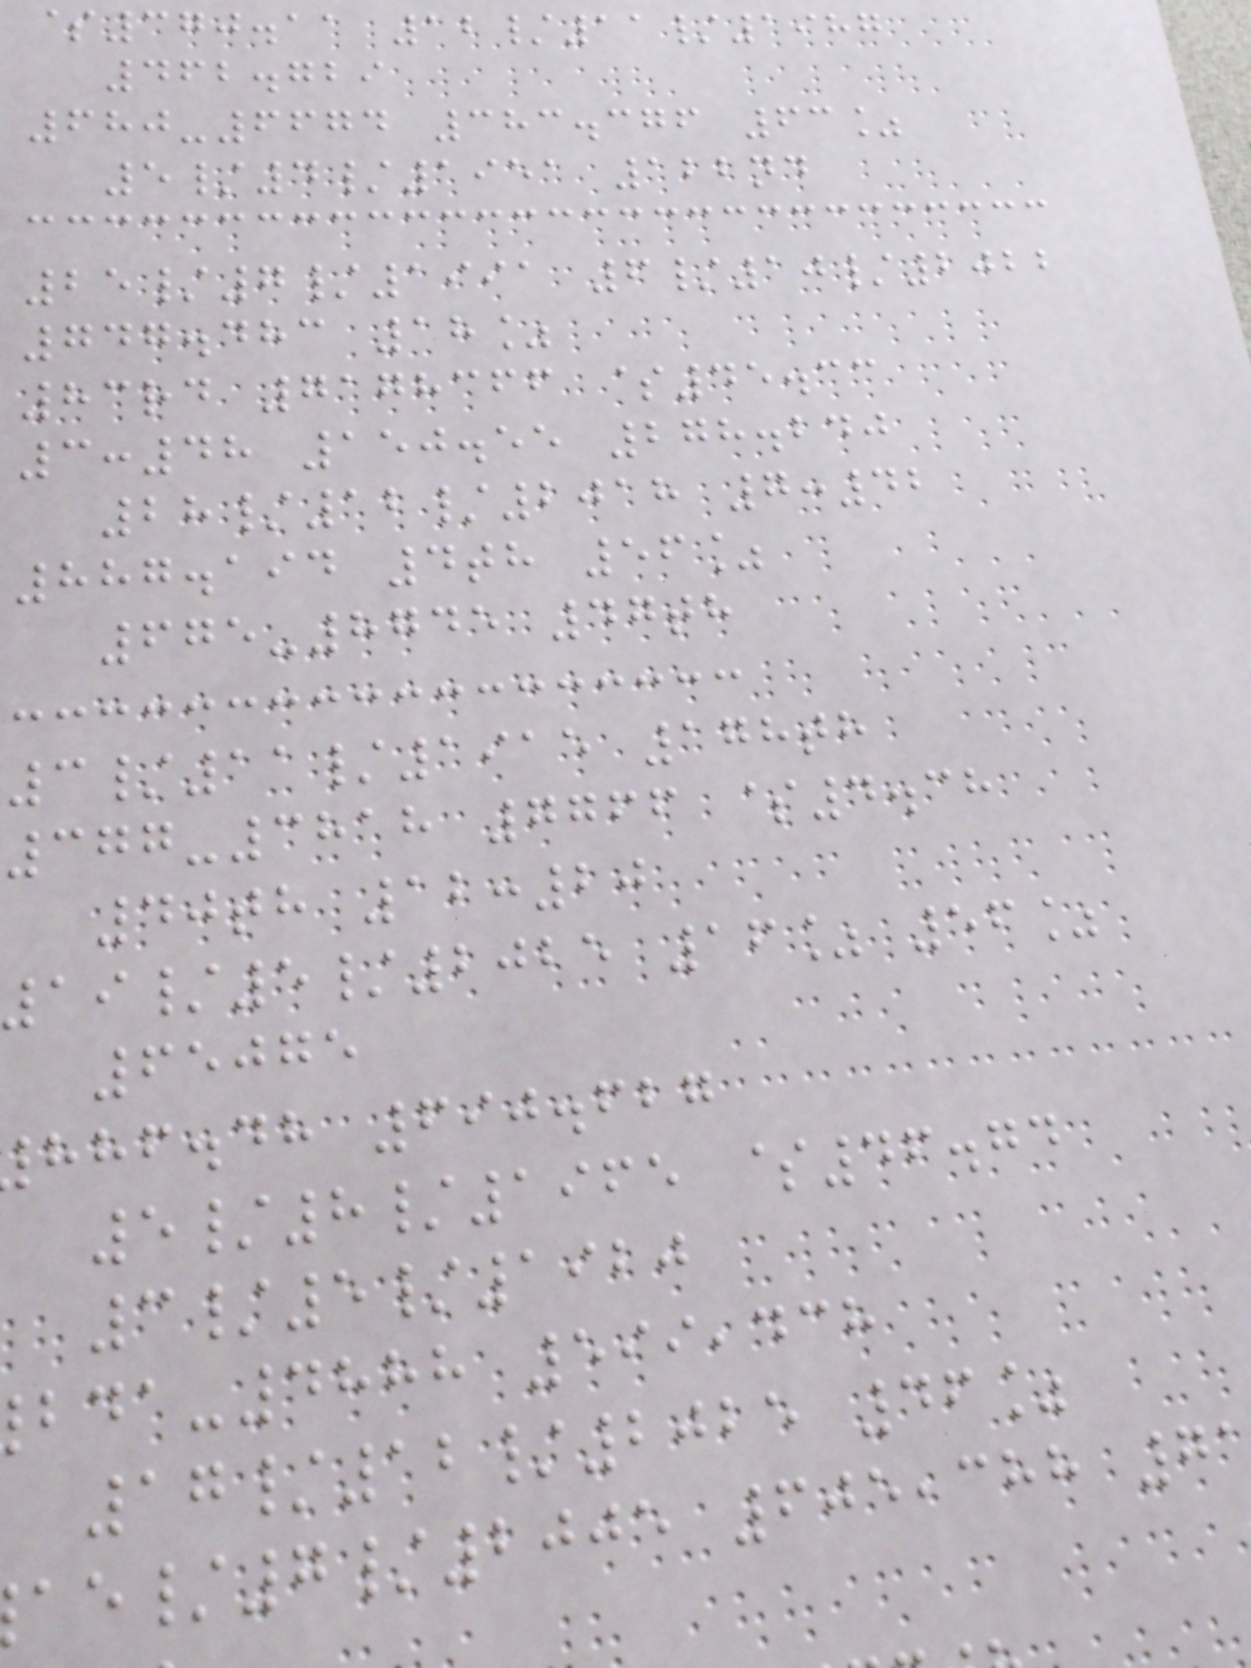$370.11 12/11/1987
462.729
680-6674 383.376 63%
5/4/1951 122nd
25/7/1991 6/10/2022
747.483 18%
83rd 7178366 $45.33
3:48 150.55 278.240
28/12/2018 7:42
887.194 4th 56%
675-8745 47th
3/11/1915 178th
377-3818 7766 $4.38
40th 12:20
19/5/2025 16% 56%
65075
hhf.dh 690.627
5/8/1965 $46.74
3/5/1920
-4888 599,438
17/12/2025 46%
/7/2005 605,388 7
